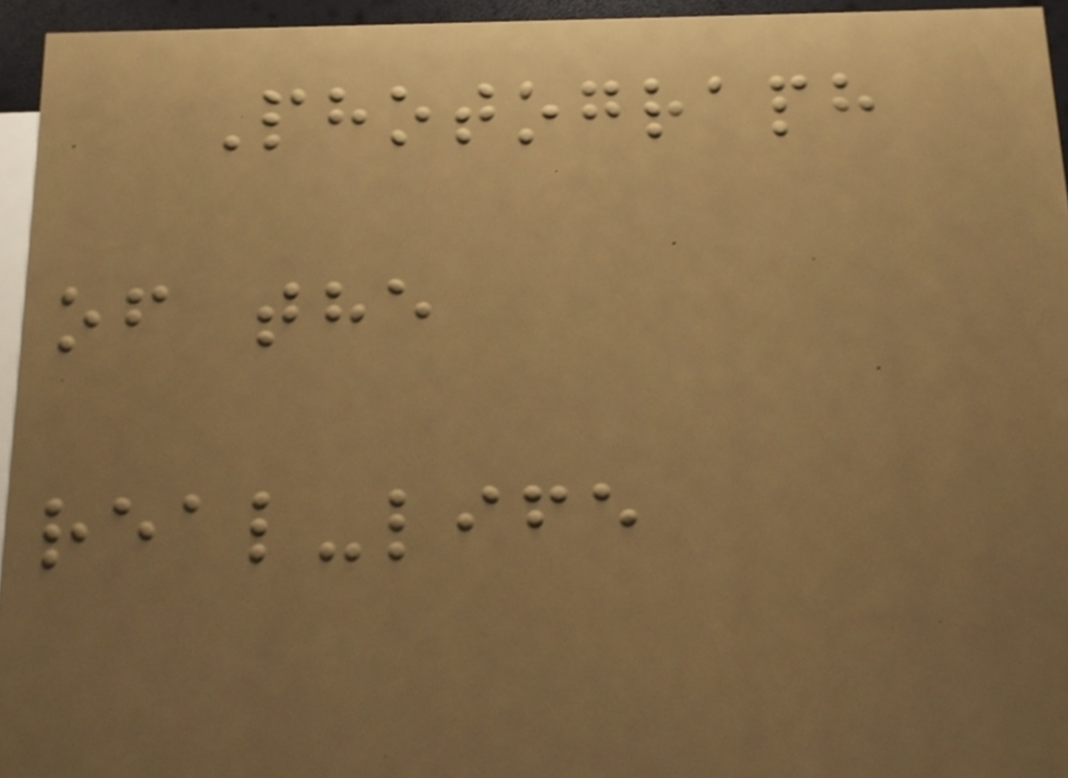Photograph
of the
real-life
